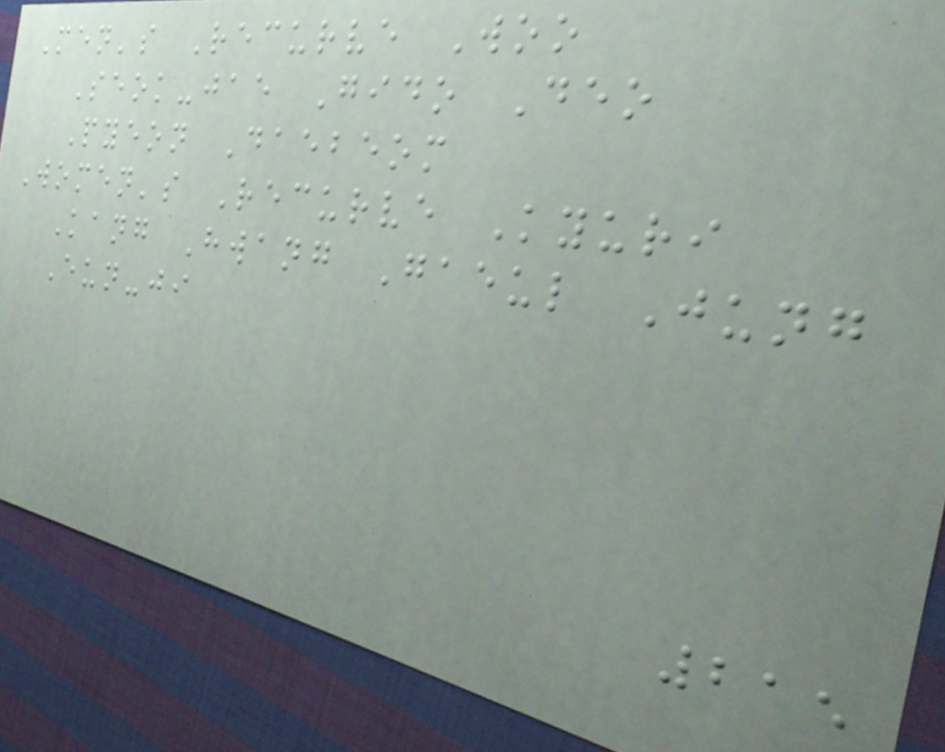Men's Recurve Woo
Seok-jae Gido Deo
Pyeon Daebeom
Women's Recurve Kyuri
Kang Hwang Gaeul Jung
Eun-ji
215
